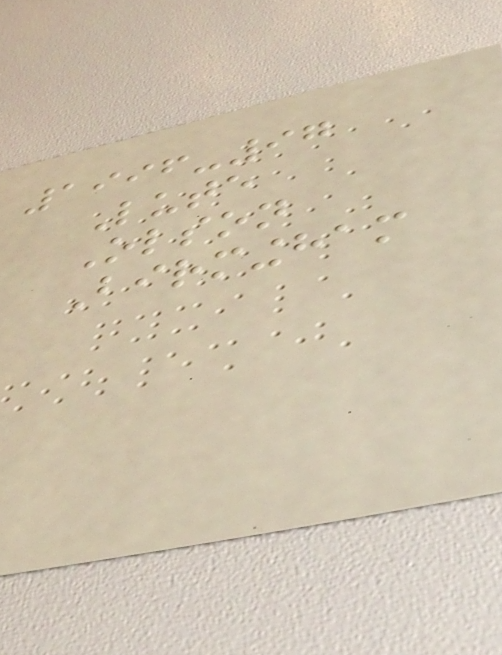1996-97
Lute
Olson
Birmingham
